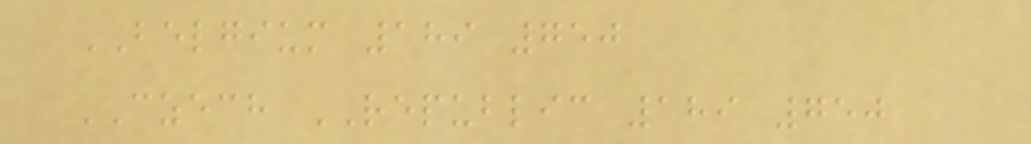BELGIUM 189 750
CZECH REPUBLIC 189 750
